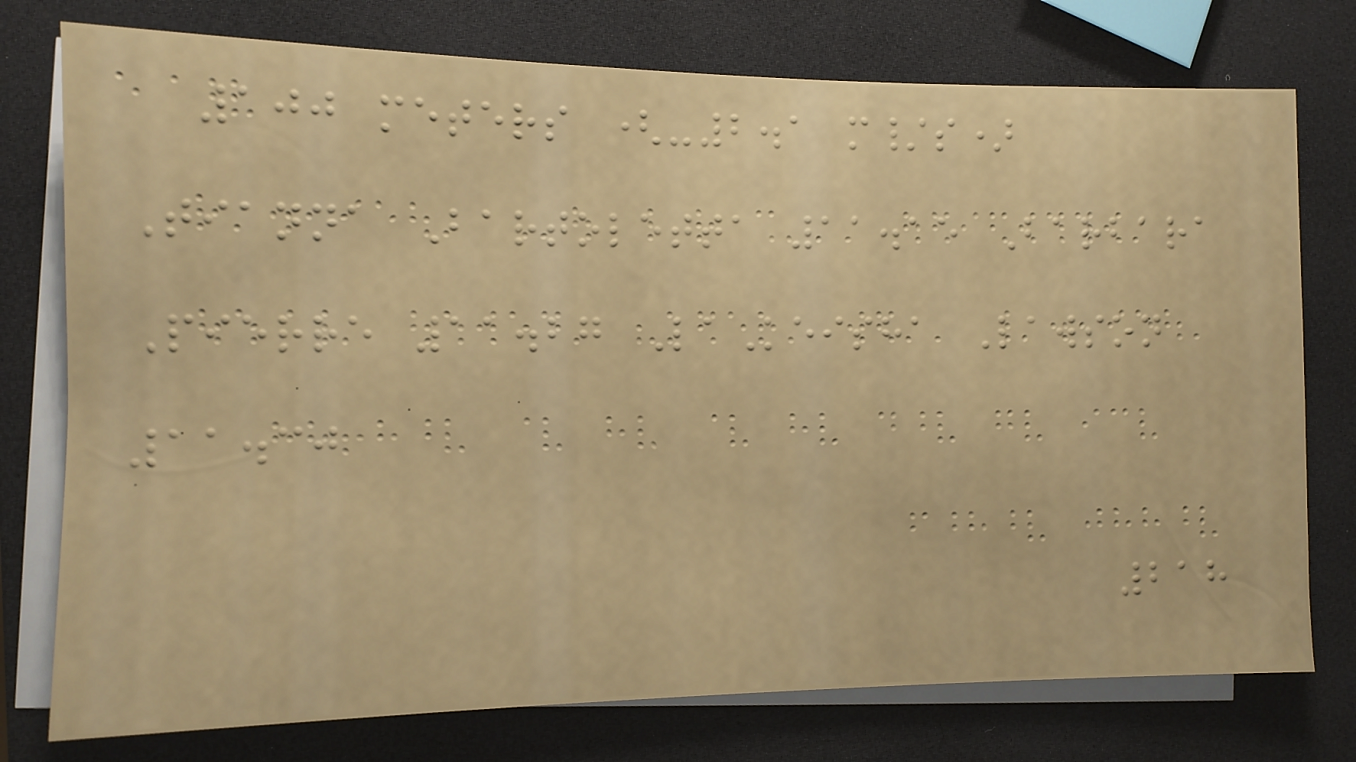100 meters (-2.1 m/s)
Tianna Bartoletta 11.15 Barbara
Pierre 11.27 LaKeisha Lawson
11.30
218
